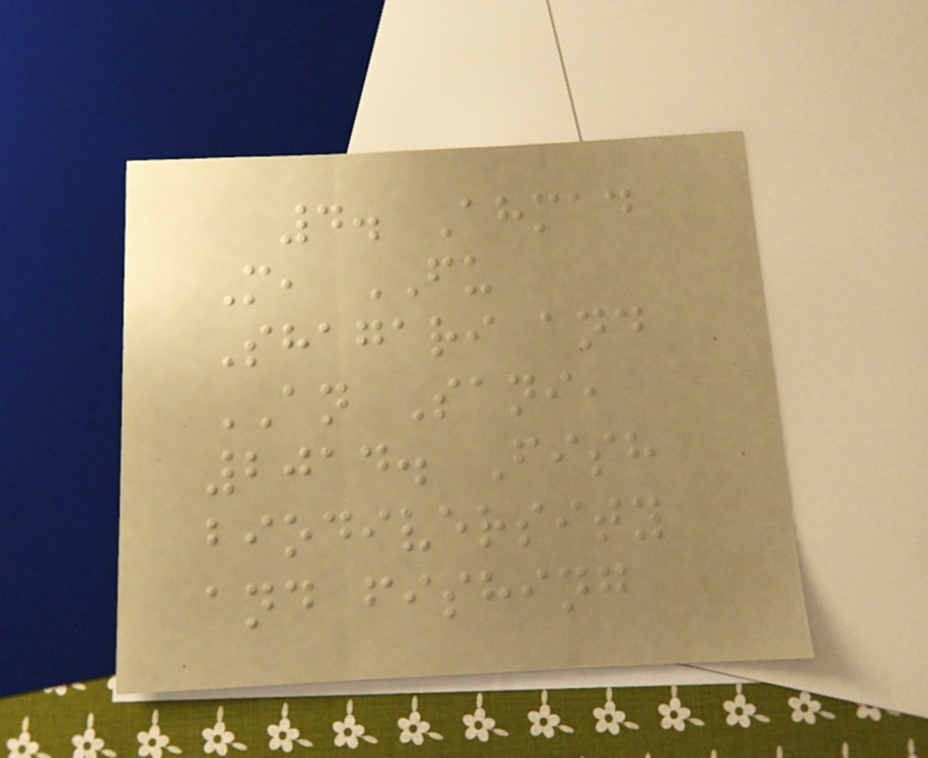4. Ahmad
M, FU
Shagari and
AN Sani,
2014. Fish
biodiversity
and fishing
